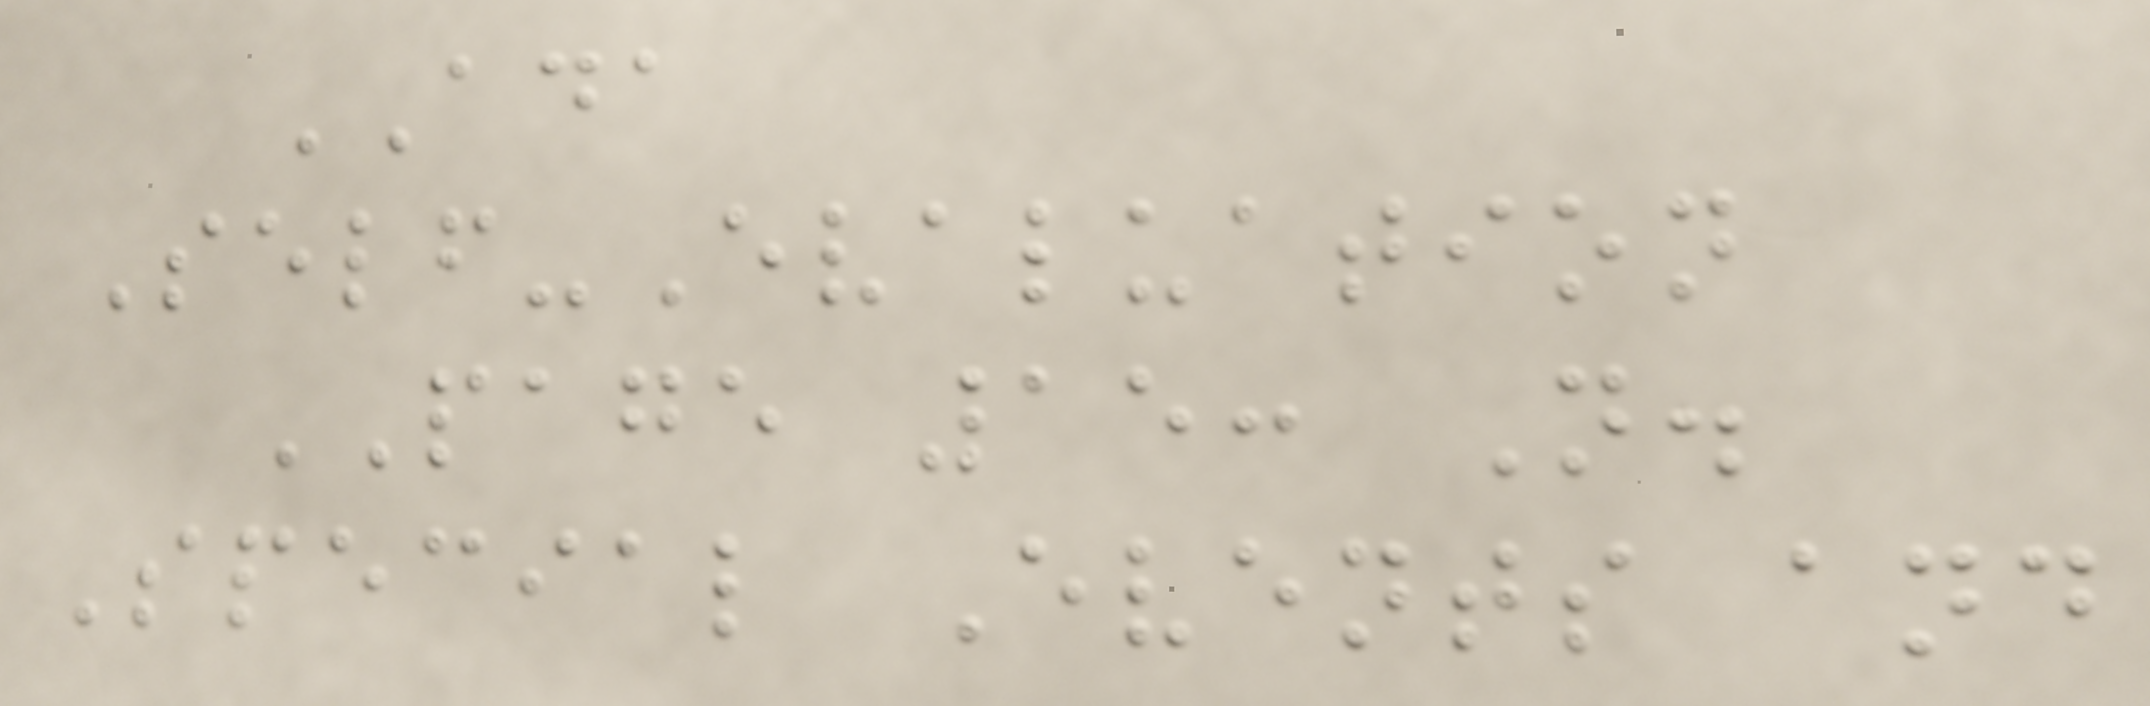ADA
Self-Evaluation
PAGE 15: N.
Special Events and
